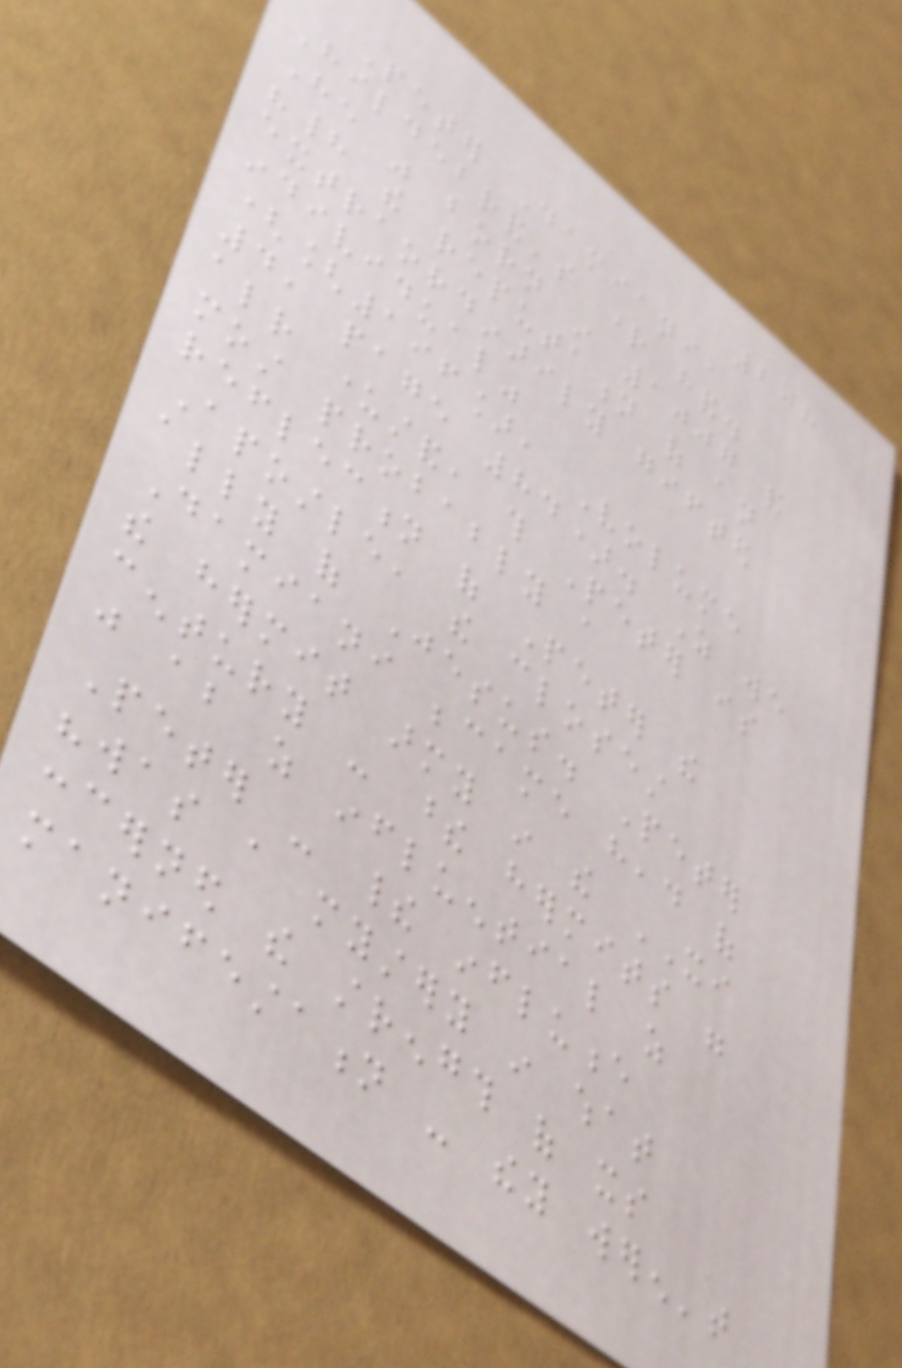208
Peter Damiani,
Hildebrand's right hand.
He was born in 1007 and
"had the reputation of an
extraordinarily gifted
individual"
([196], Volume
4, page 84). As we
already understand, this Peter is
most probably a
reflection of Peter the
Apostle, the closest
ally of Jesus. Peter
Damiani became head of
the hermit army in the XI
century - these hermits were
just about as influential as
Peter - their influence
"was a mystery in what
concerned the strength of its
manifestation - they weren't
